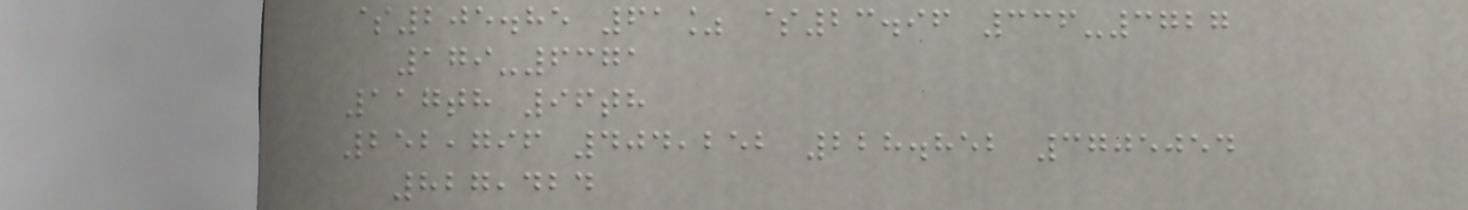$205.85 61% $23.96 336-3727
179-6371
117th 96th
252,796 404,252 228.852 3705054
827,424
